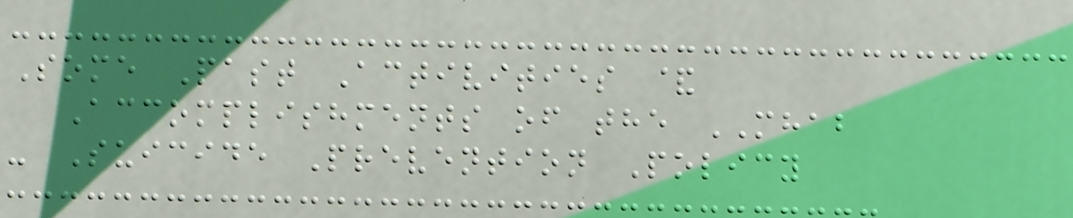Some Past Activities &
Accomplishments of the MHAB
- Suicide Prevention Policy
